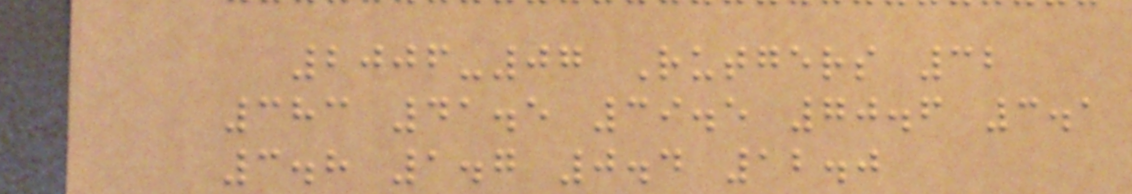2006-07 Rutgers 32
383 41.5 39.5 70.6 3.1
3.8 1.7 0.4 12.0
